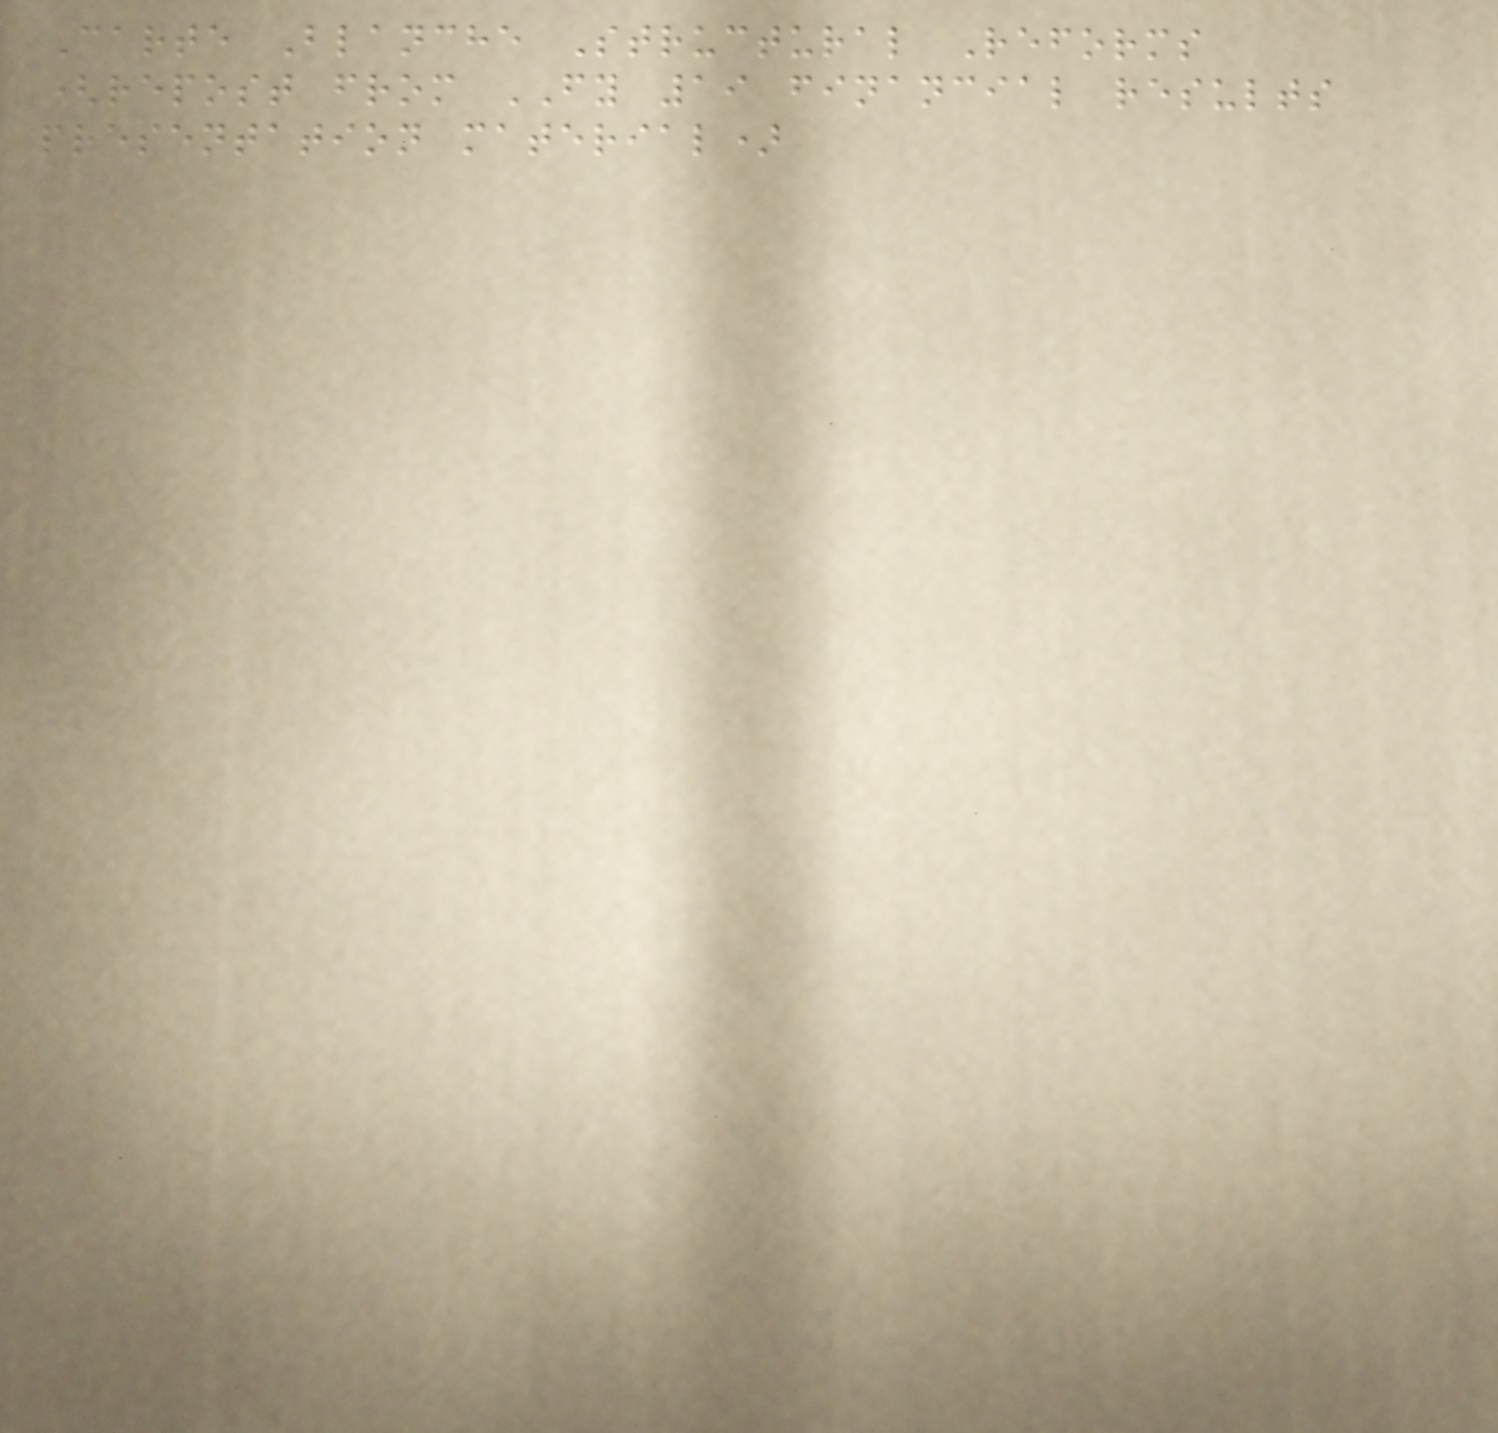Carte Blanche Structural Reforms
(repost from FY 19 financial results
presentation material)
